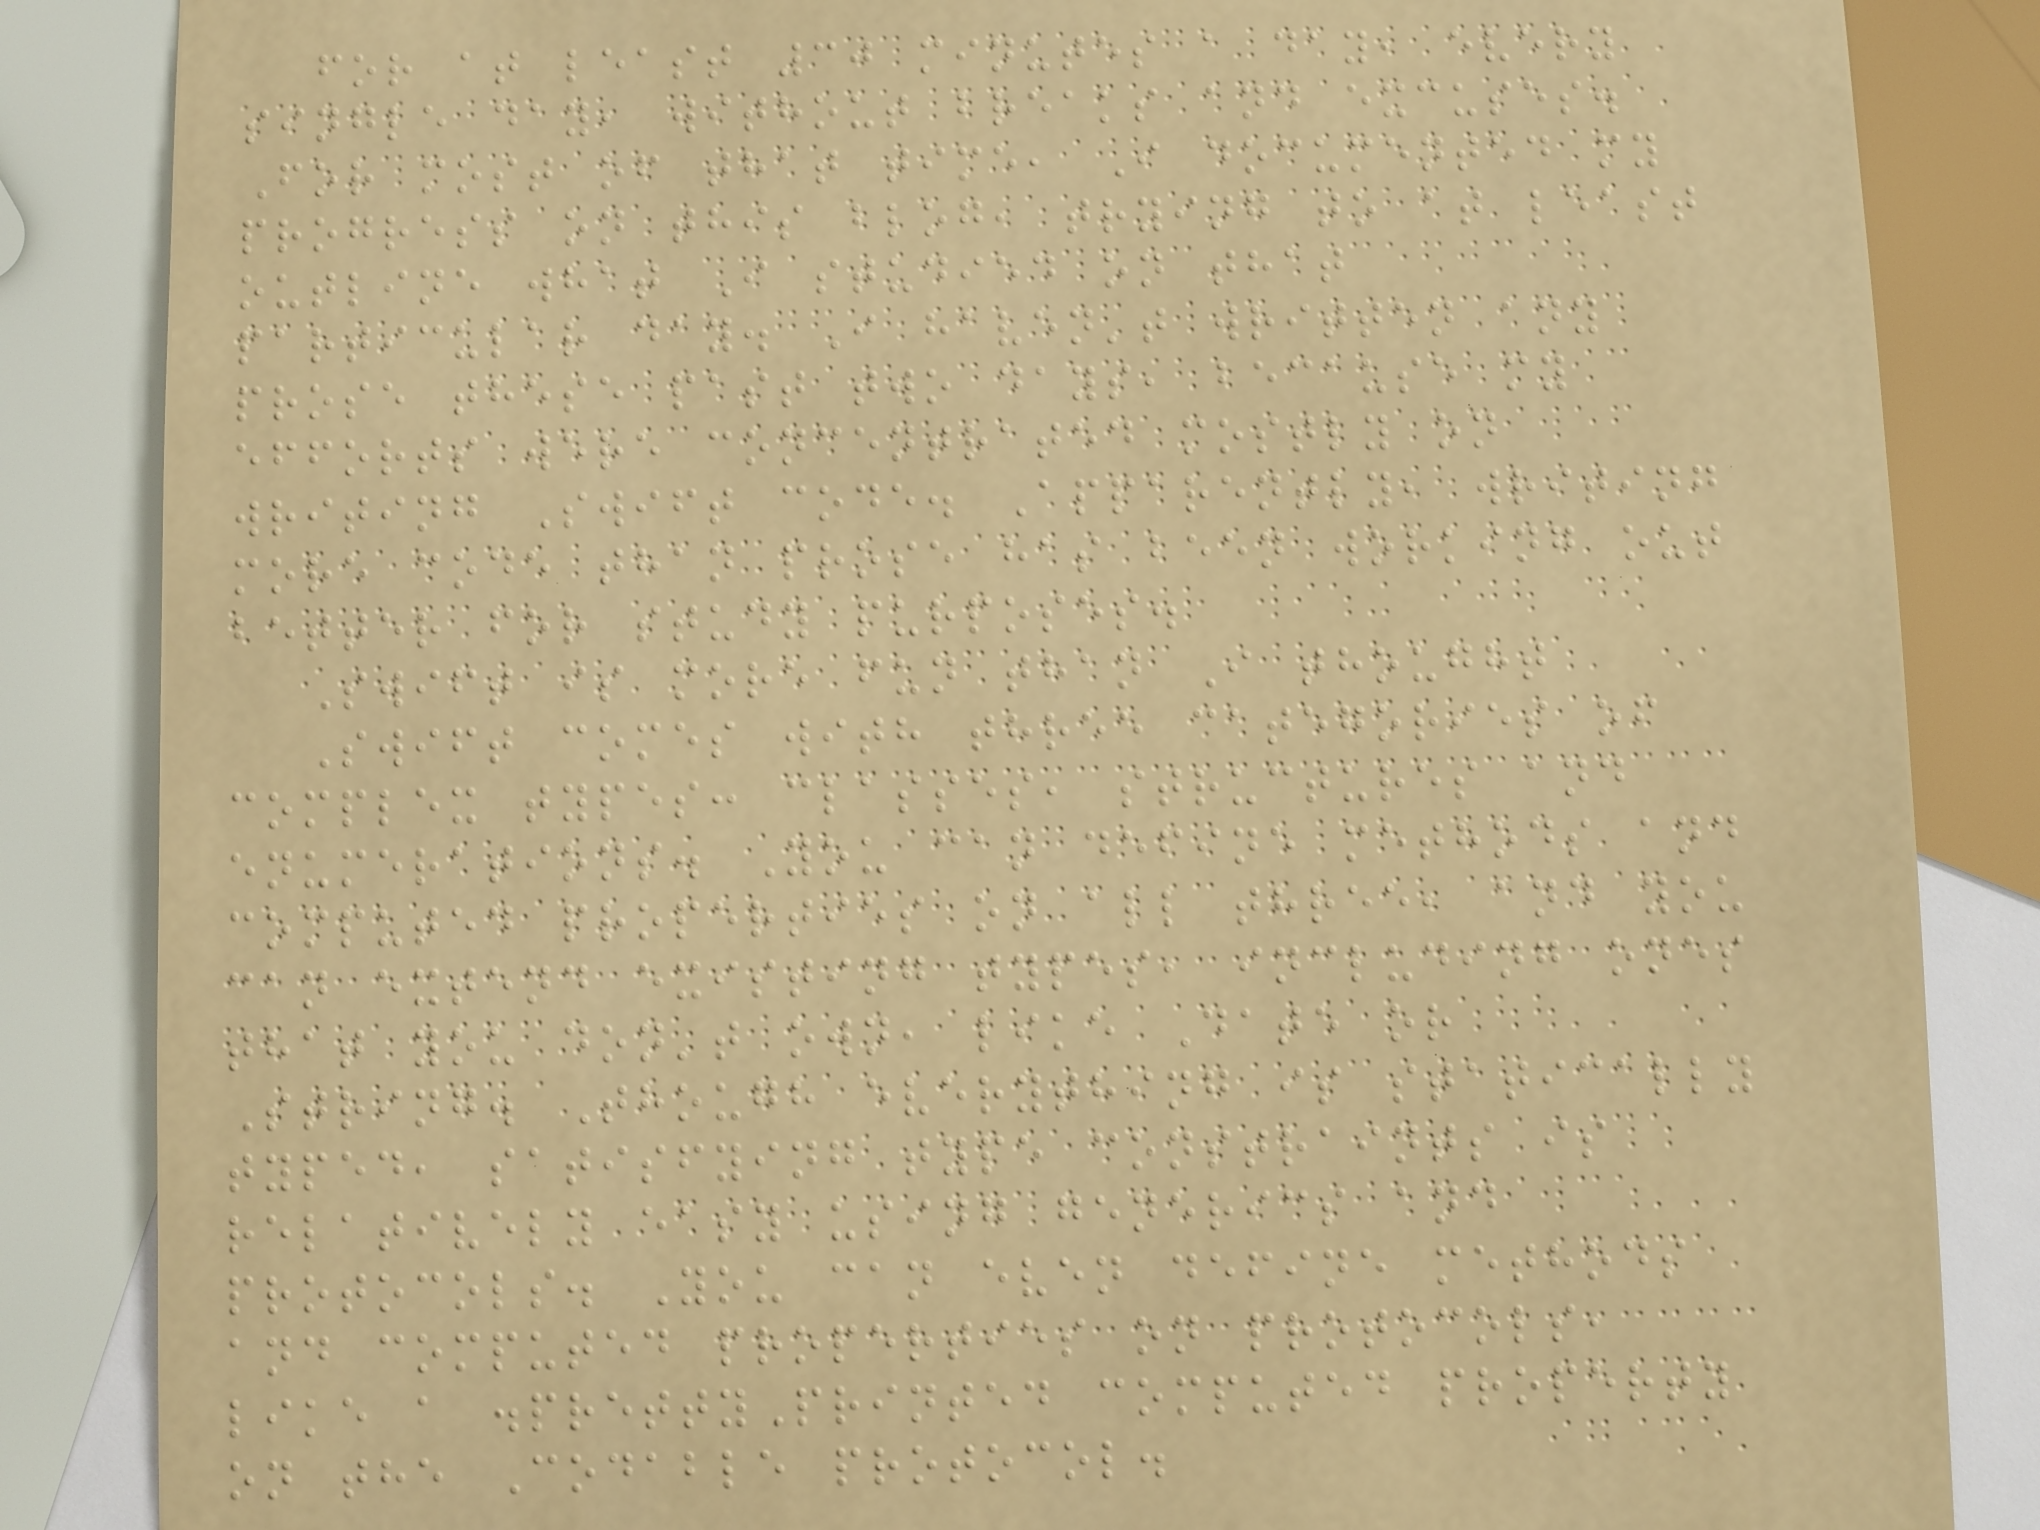for at least 30 minutes a day, every
single day, without breaks and excuses.
For most of that time, I documented my
progress on this blog, trying to at least
outline what I studied on that
particular day. I haven't written any
prose these past two days, because my
efforts were concentrated mostly on
writing Swift code. Apparently, writing
more code than prose has been working out
better for study purposes.
Swift is more fun than I thought
Swift comes with three categories of
complex types: classes, structures and
enumerations. You can define methods and
computed properties on all three, and you
can extend existing types, including ones
that you don't own, like Date or
String. Though everything is statically
typed, satisfying type constraints is
relatively easy using generics and
protocols. You can even define methods
and computed properties on protocols,
like a .prettyPrinted computed property
on the Codable protocol.
